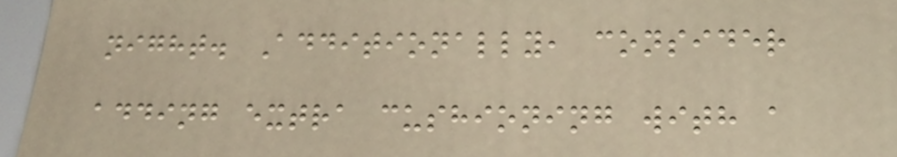night. Additionally, consider
adding extra cushioning with a
